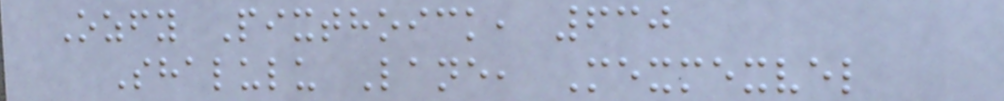Ozfy Pixthoick, 630
Shalulu Lane, Mexmexvel
